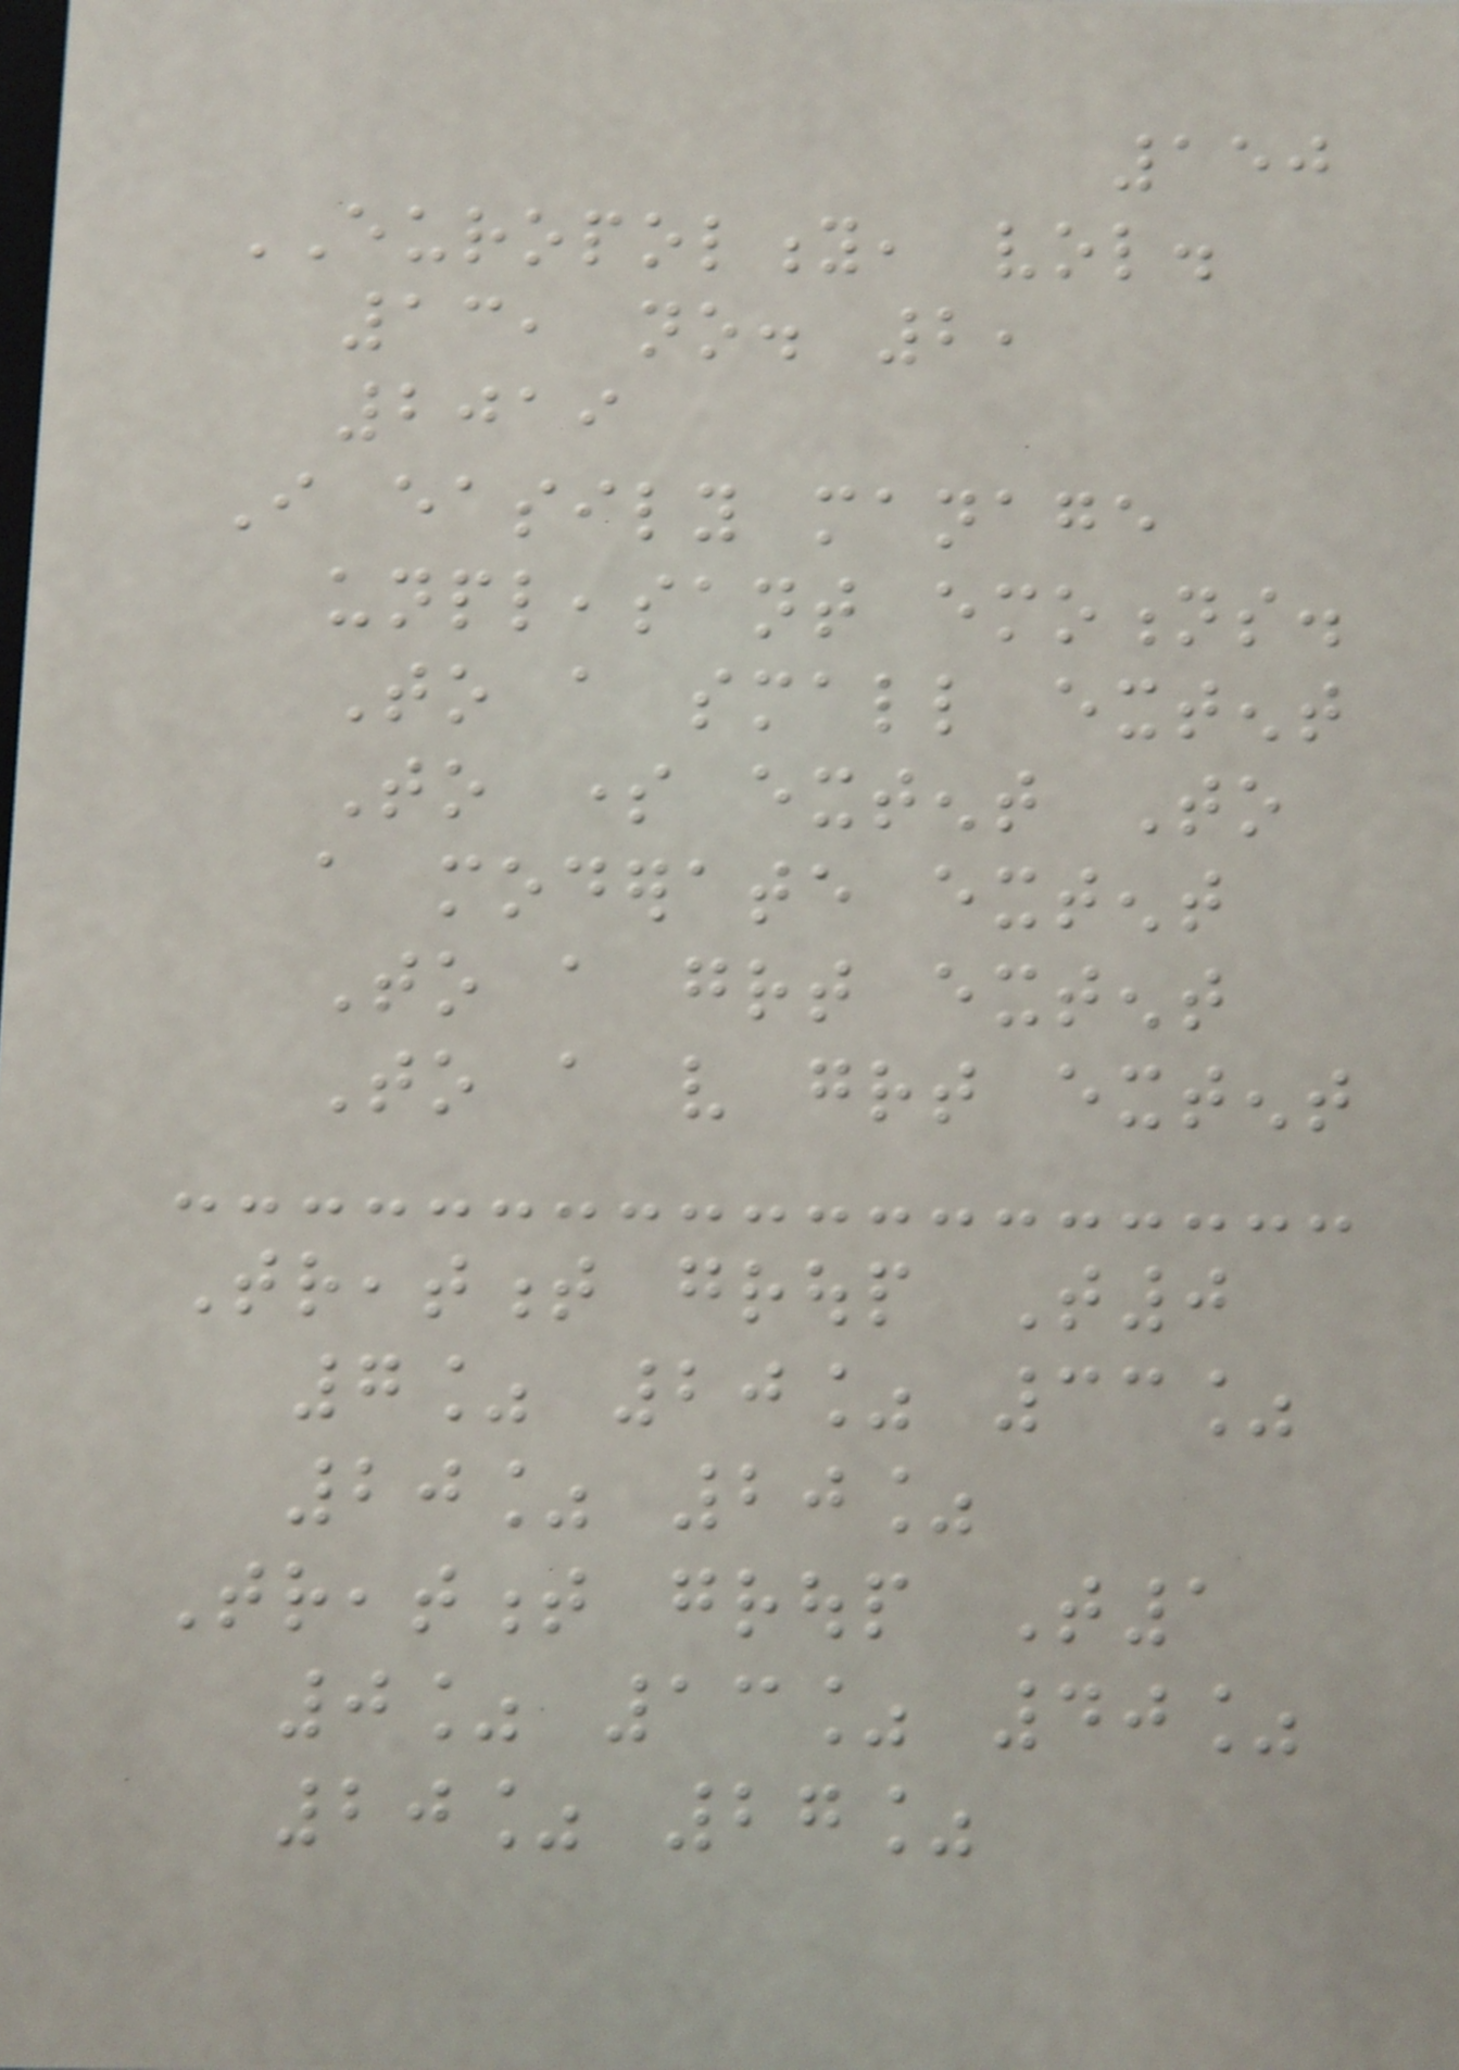150
EUROPOLITY, vol.
13, no. 2,
2019
I easily manage
unpleasant emotions.
To a small extent
To some extent To
a moderate extent
To a great extent
To a very great extent
Treatment group T0
7% 20% 33%
20% 20%
Treatment group T1
0% 13% 40%
20% 27%
